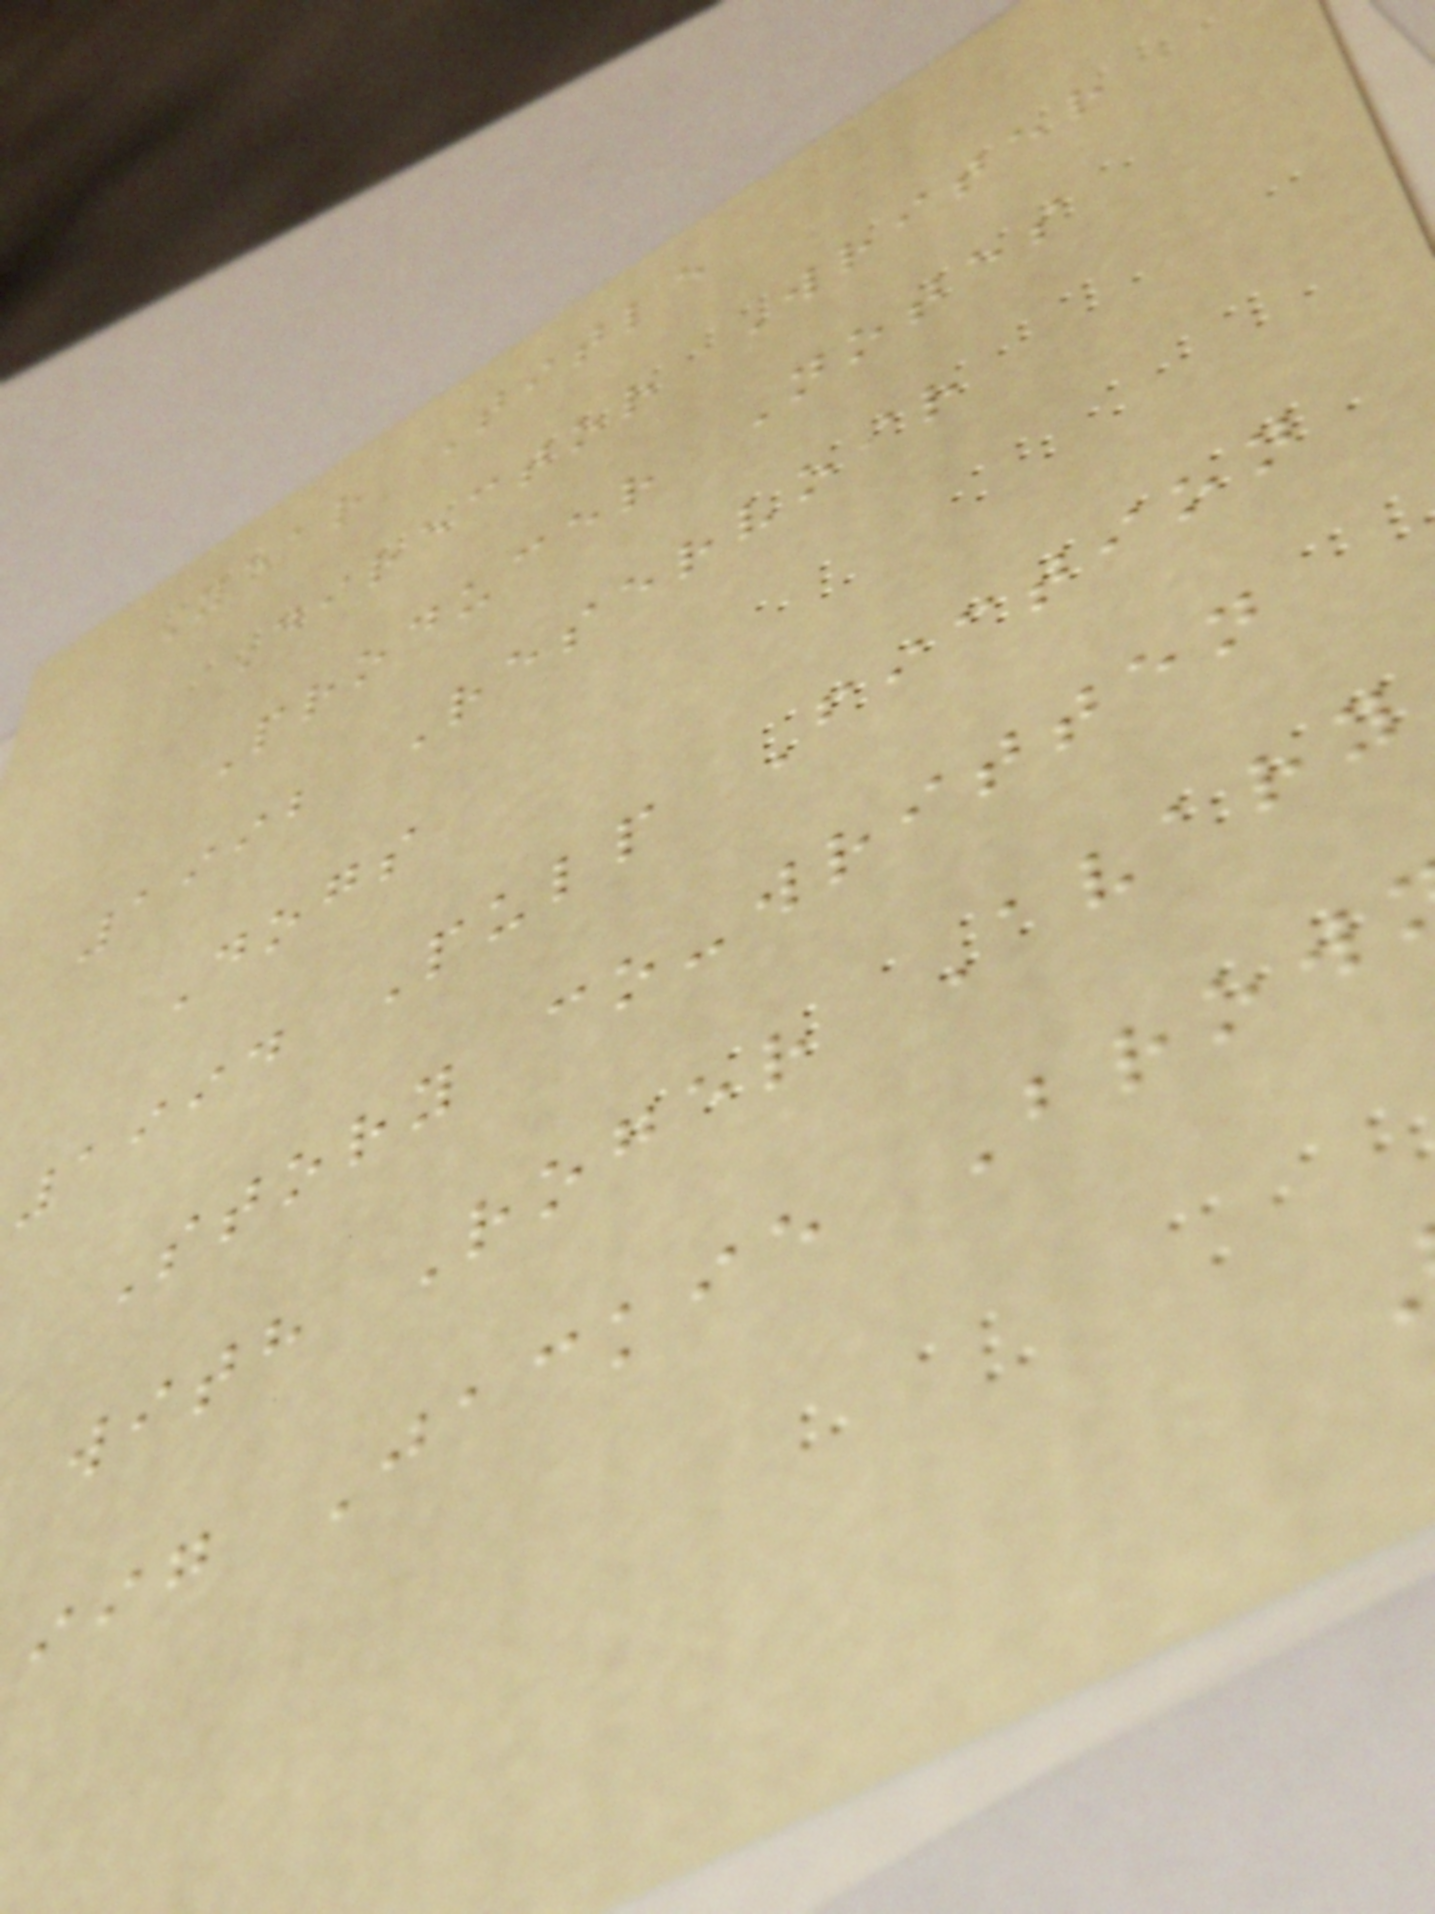Year Title
Director Writer
Producer Notes
1992 Reservoir
Dogs
1994 Pulp Fiction
Story co-written
with Roger Avary
iig Jackie Brow
